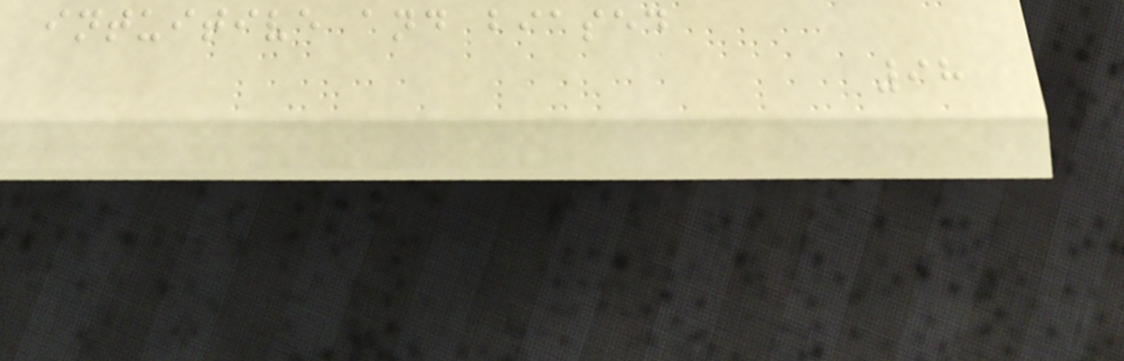intuitive and biased
98
